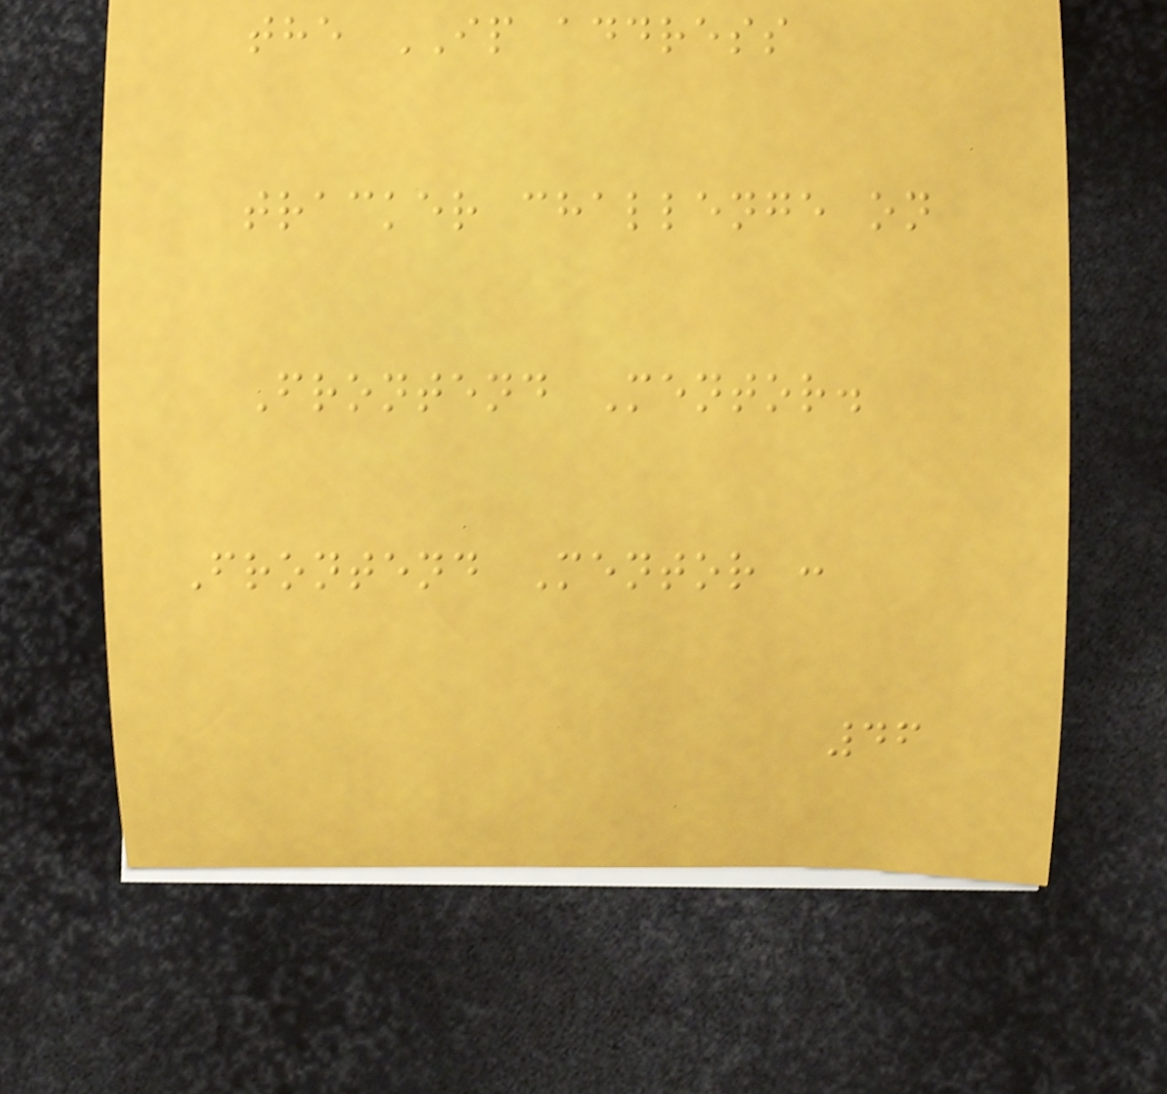the IP address
tracker challenge on
Frontend Mentor.
Frontend Mentor :
46
